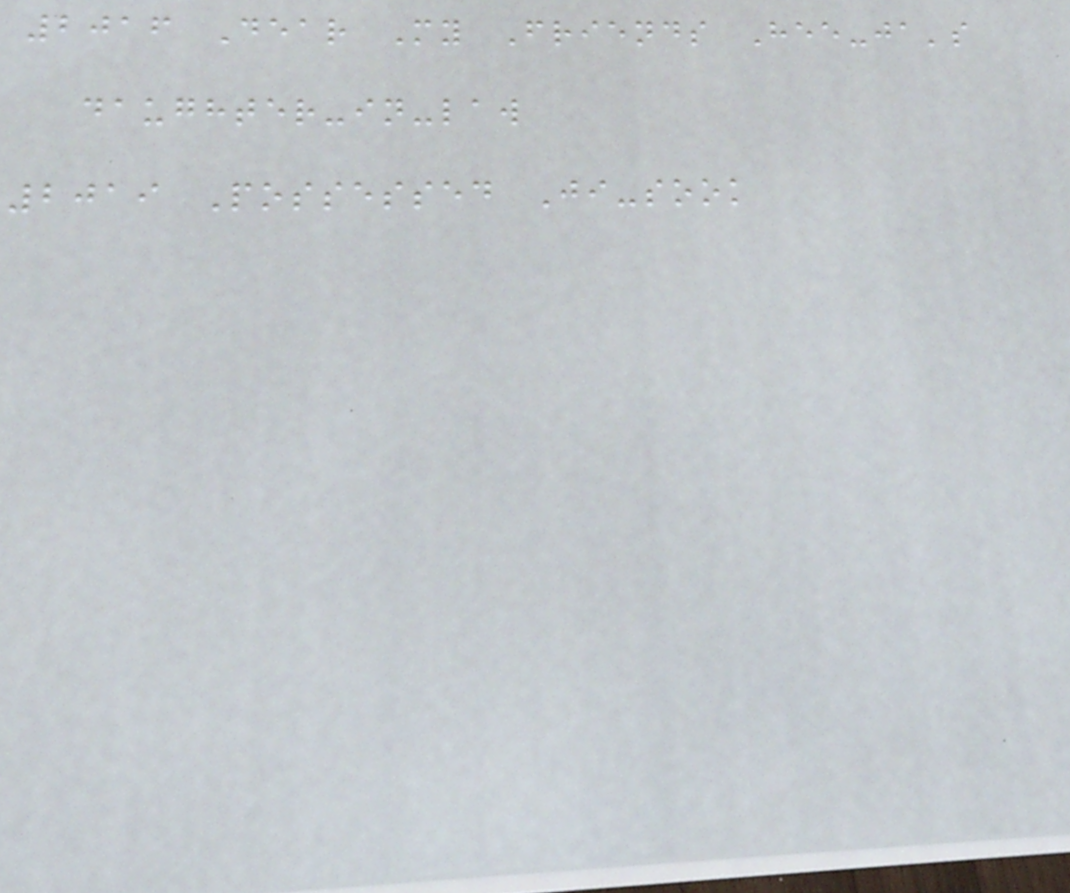2016 Dear My Friends Hee-ja's
daughter-in-law
2019 Possessed Ji-sook
